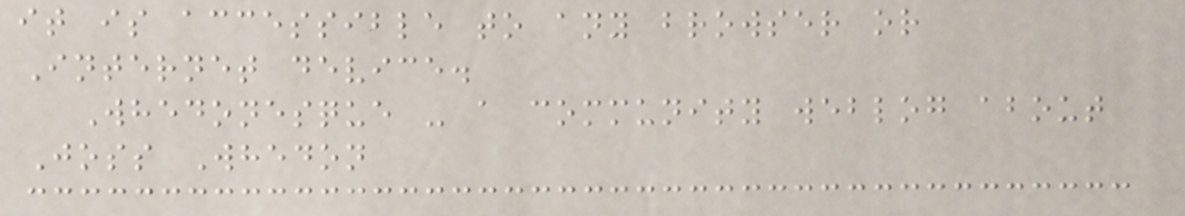it is accessible to any browser or
Internet device.
Whedonesque - a community weblog about
Joss Whedon
